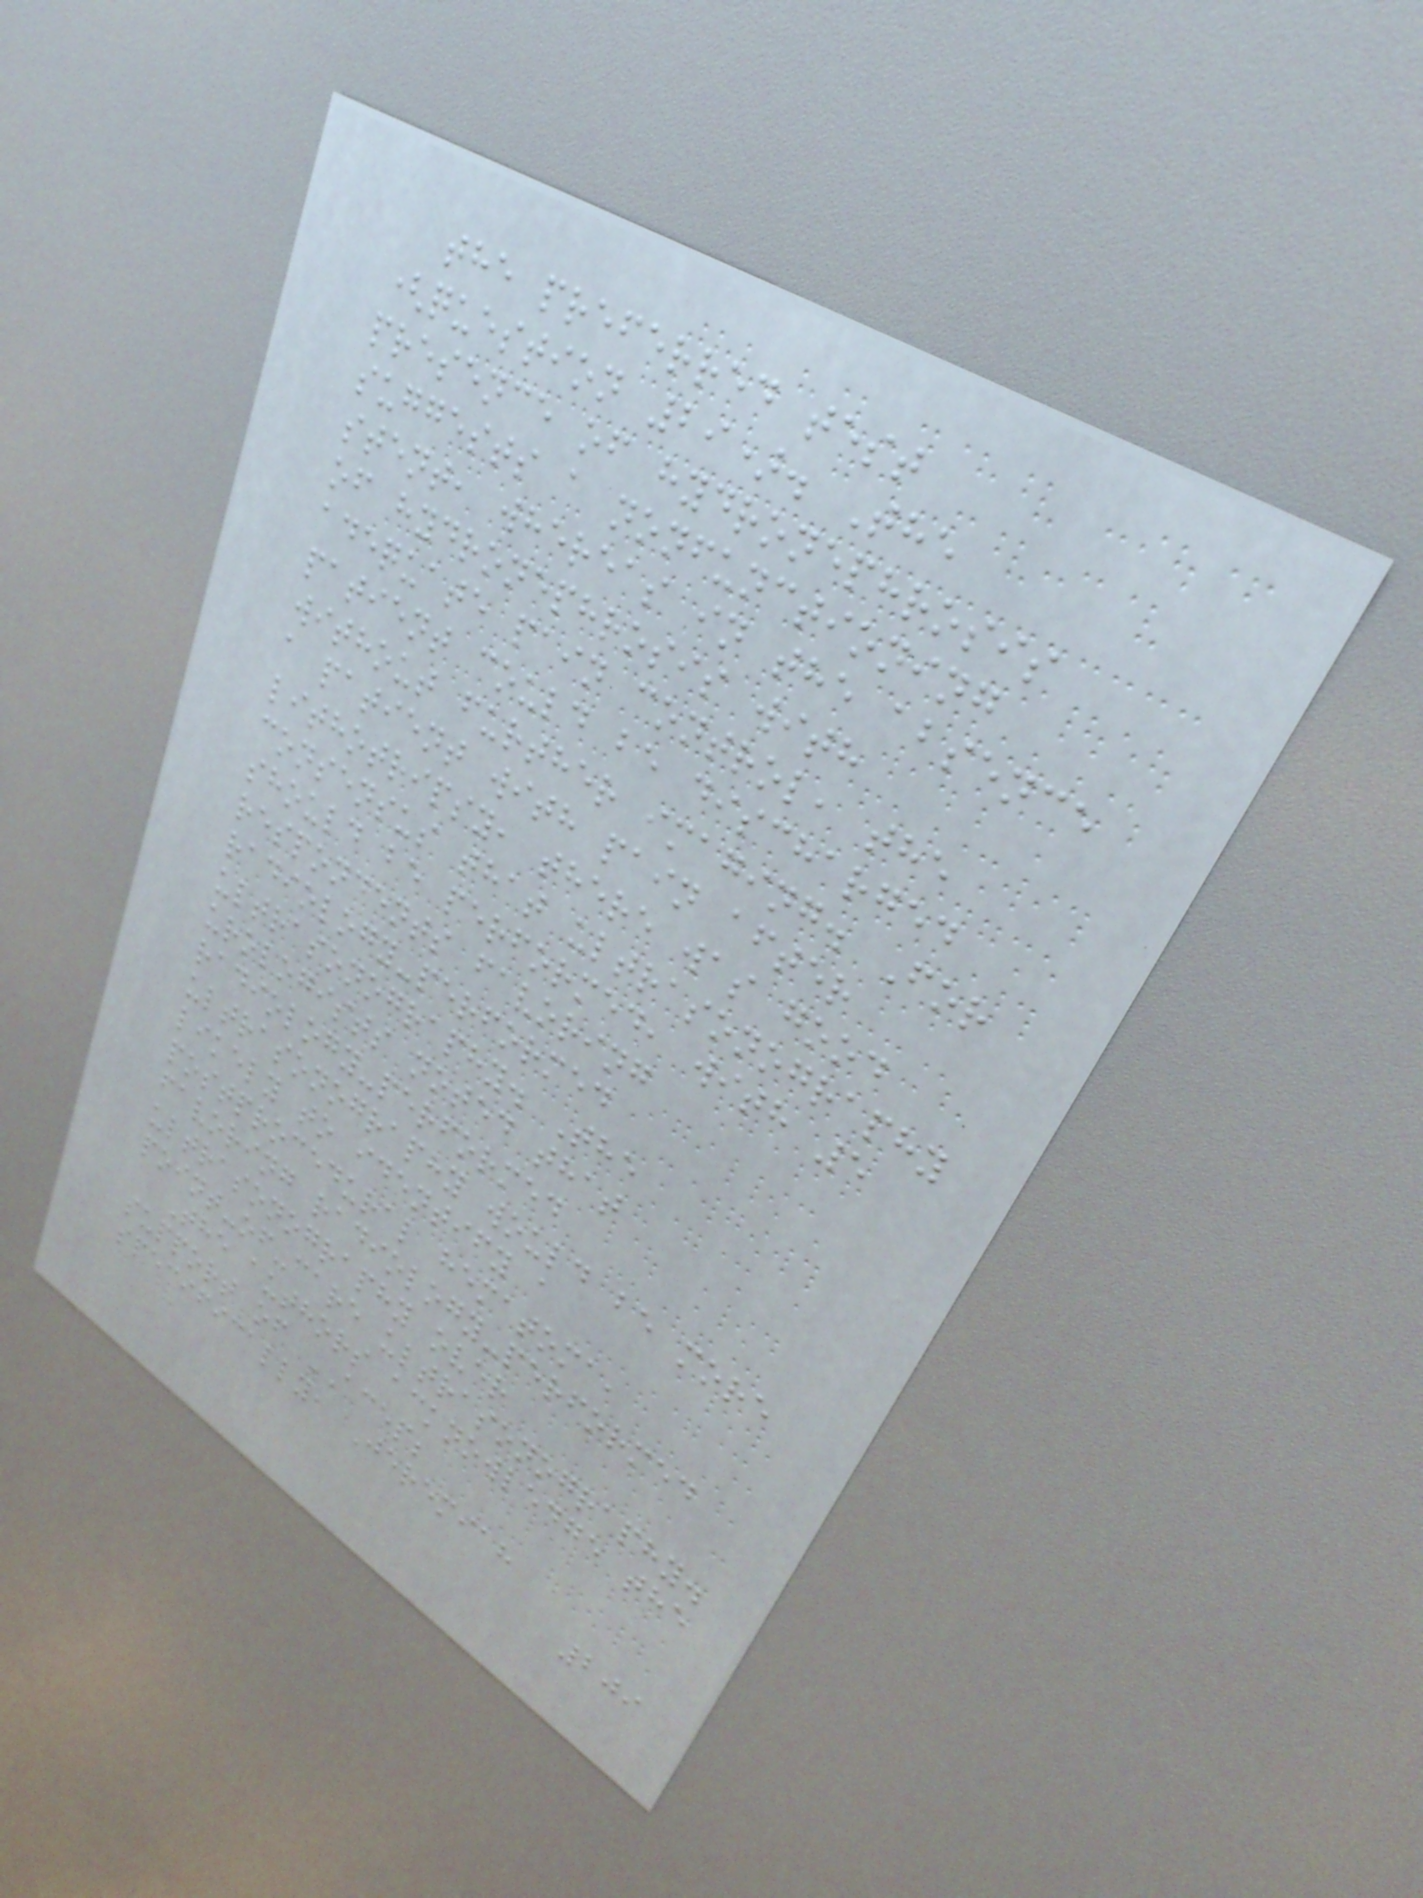the preferred test
(question 29). The
presence of hydronephrosis
suggests a nonfunctioning
stent, whereas in the absence
of hydronephrosis with
adequate pain control, the
patient could be discharged
without further imaging. For
a patient with pain after
lithotripsy, there was good
consensus that ultrasonography
should be performed, with 5
respondents favoring
radiology-performed
ultrasonography. The
urologists noted that
radiology-performed
ultrasonography would be more
likely to identify a
postprocedural hematoma,
favoring radiology-performed
ultrasonography over
point-of-care ultrasonography.
The authors acknowledge the
support of ACEP;
specifically, Jeremiah
209
